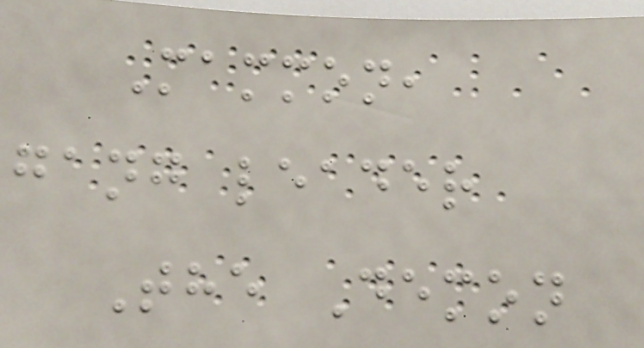Mammon,
gang leader
The Demon
